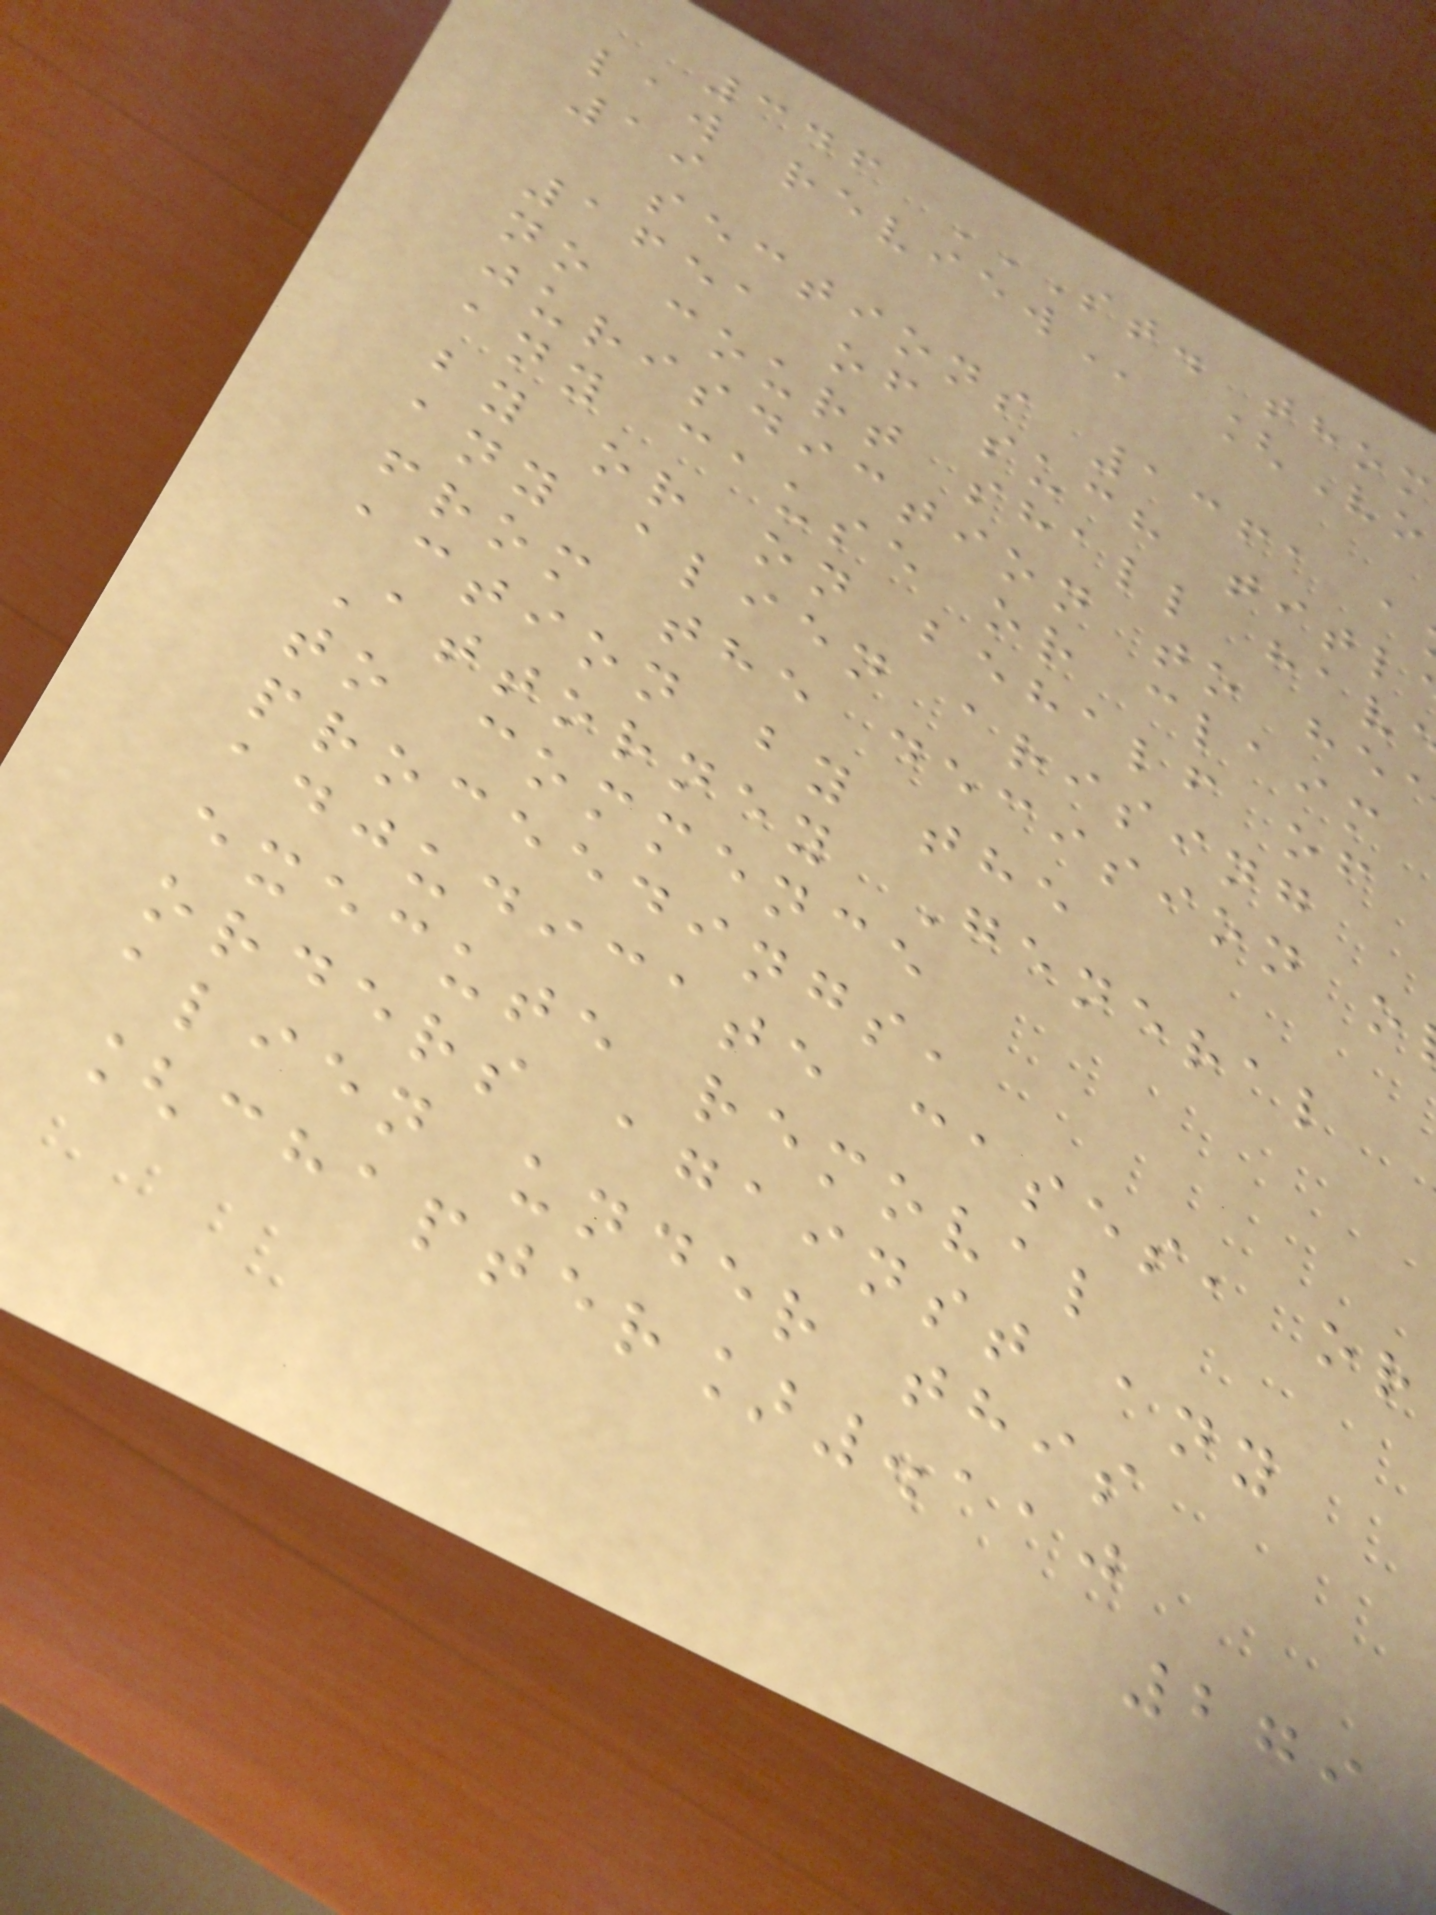19
sections 1361 a
1651 of such titl
no court shall hav
jurisdiction to he
any cause or claim
by or on behalf of
any alien arising
from the decision o
action by the
Attorney General
to commence
proceedings,
adjudicate cases, or
execute removal
orders against any
alien under this
[chapter].110
279
